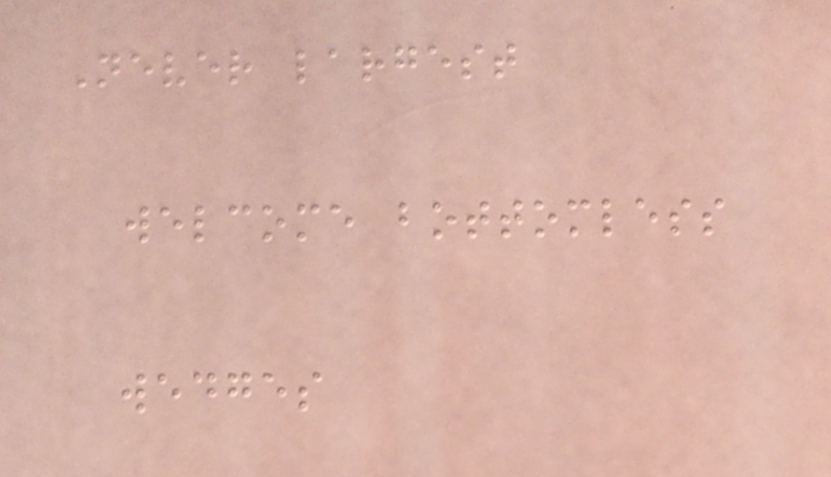Never largest
welcome bottomless
wedges
